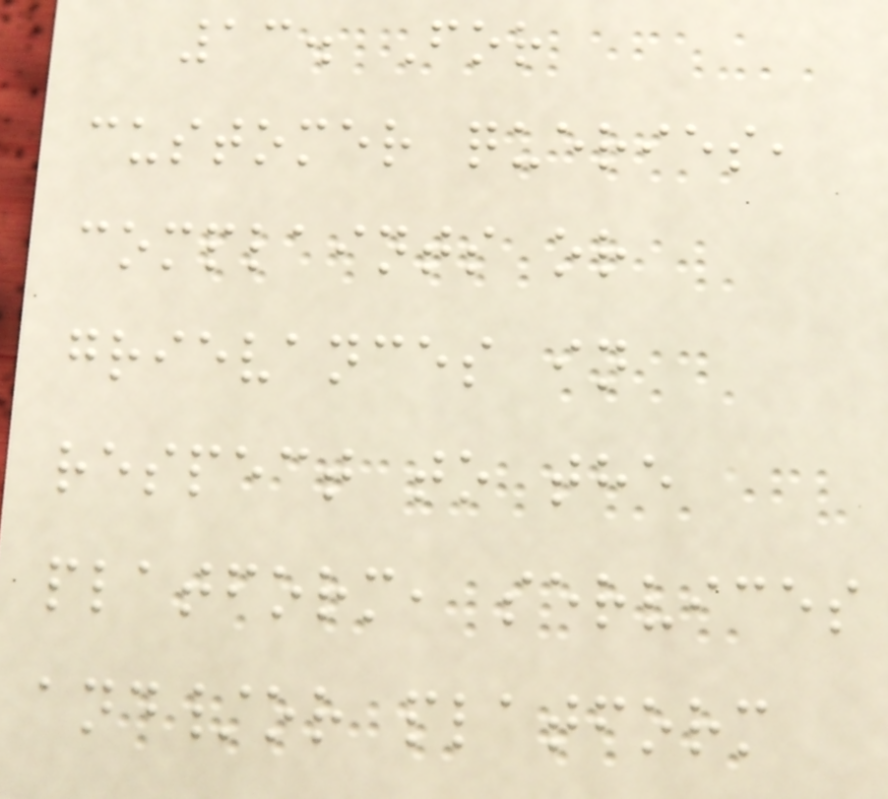13. For
customer queries,
complaints or
grievances in
respect to the
platform, services
and/or platform
